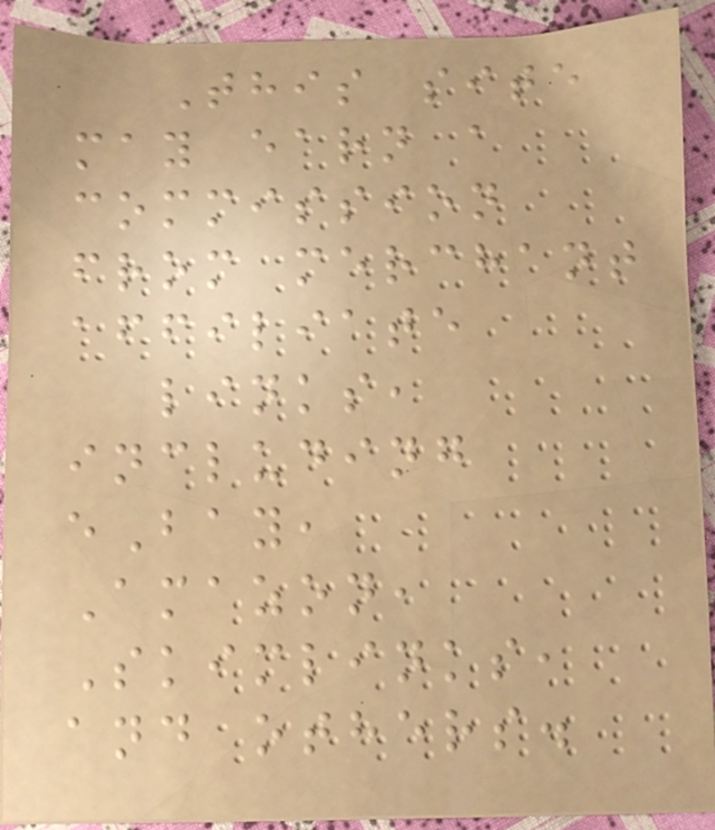This site
may earn a
commission
from merchant
affiliate
links,
including
eBay,
Amazon,
Skimlinks,
and others.
